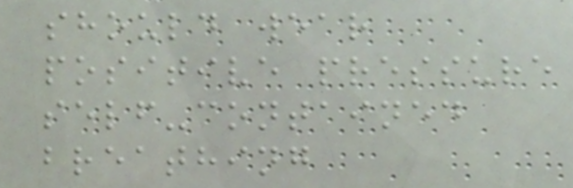should wear
positive pressure
self-contained
breathing
